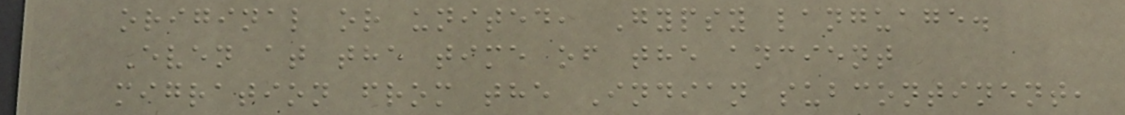original or united, Gypsy language.
Even at the time of the ancient
migration from the Indian subcontinent,
